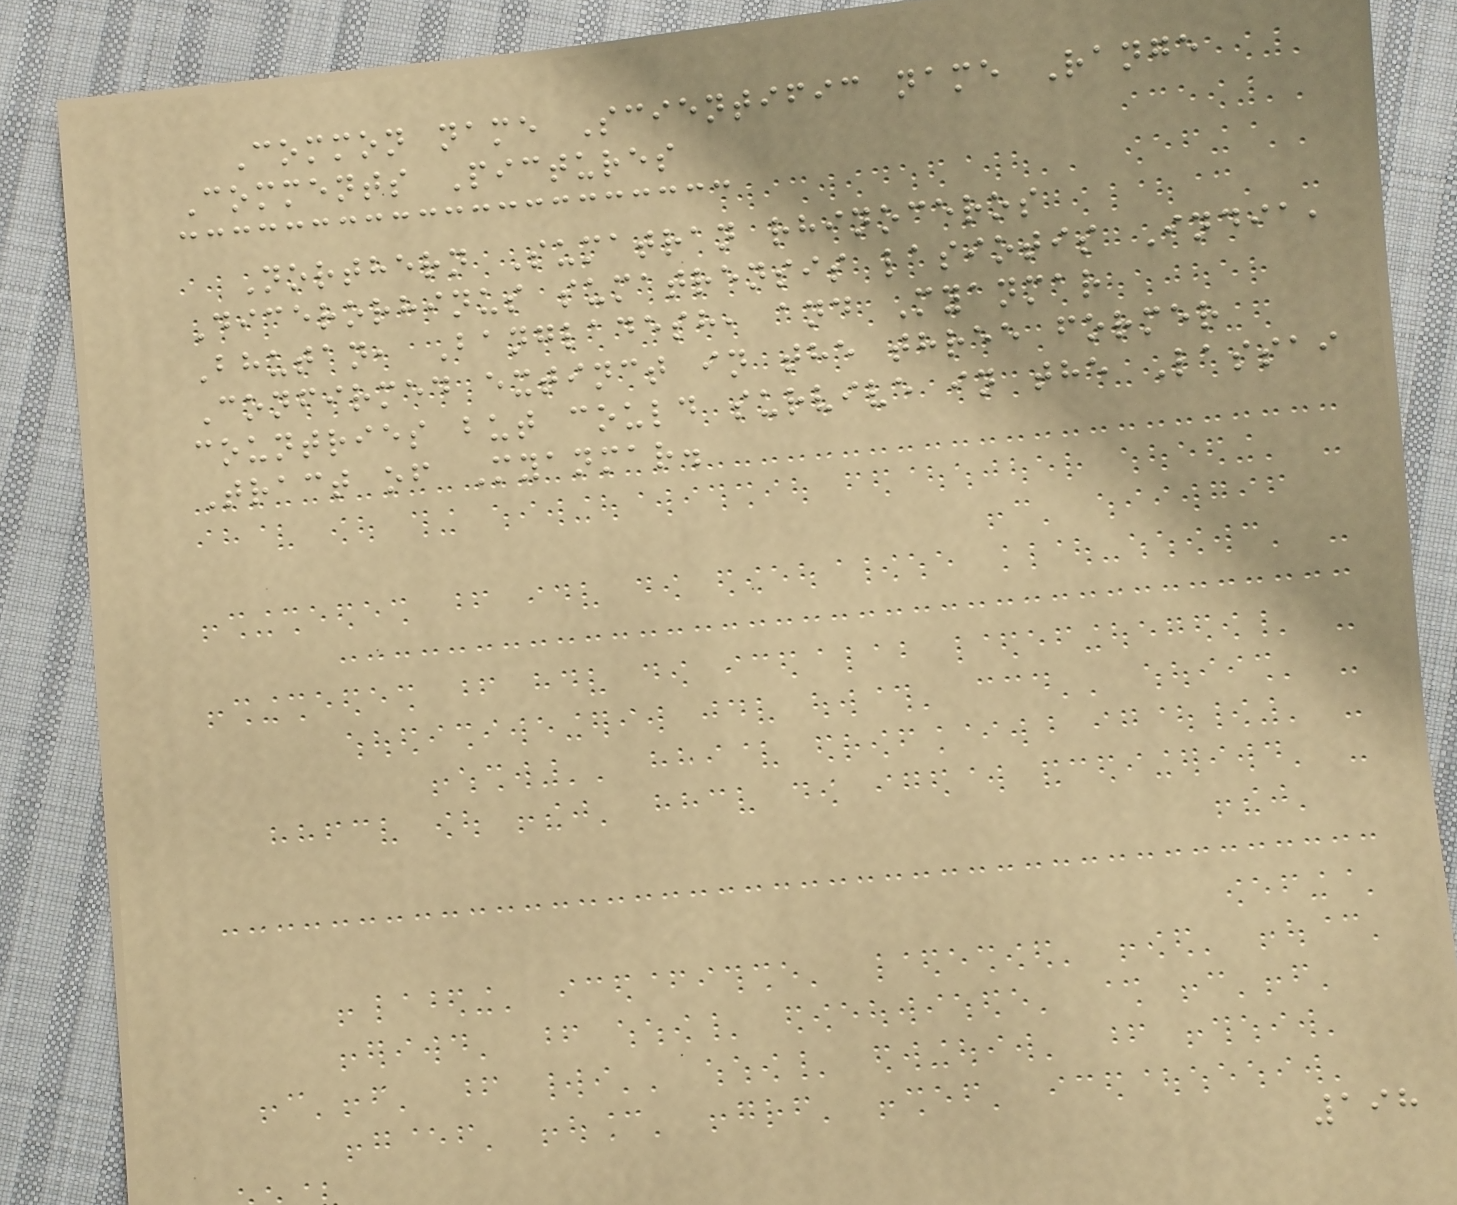Common name Scientific name Range
Comments Pictures
Northern Sumatran rhinoceros
Dicerorhinus sumatrensis lasiotis India,
Bhutan, Bangladesh, and Myanmar
Confirmed extinct in the three former
countries but could survive in the Lassai
Tract of Myanmar.
198
